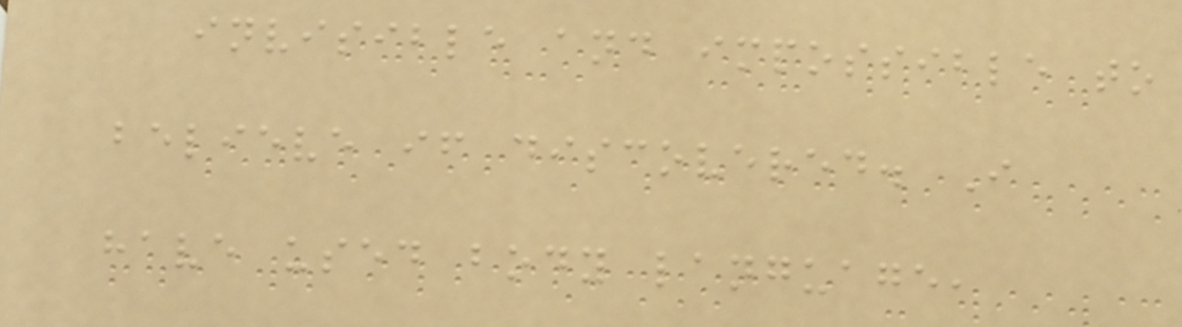invisible and impossible to
believe if discovered. I
have used body language,
